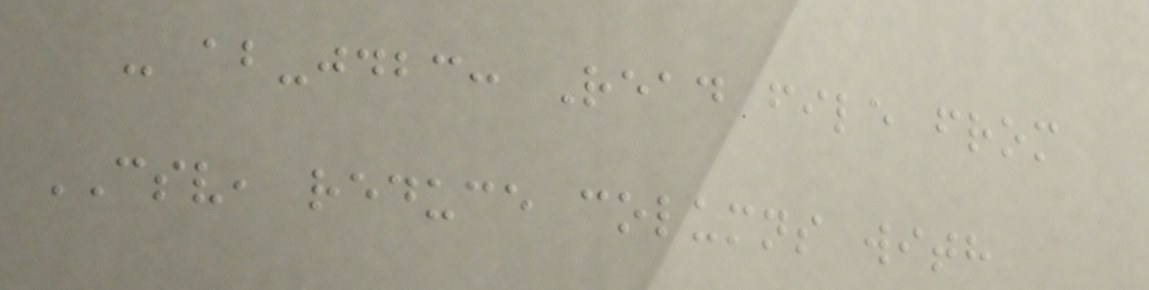- ab-jdbc: Read file from
CSV, reduce columns with
